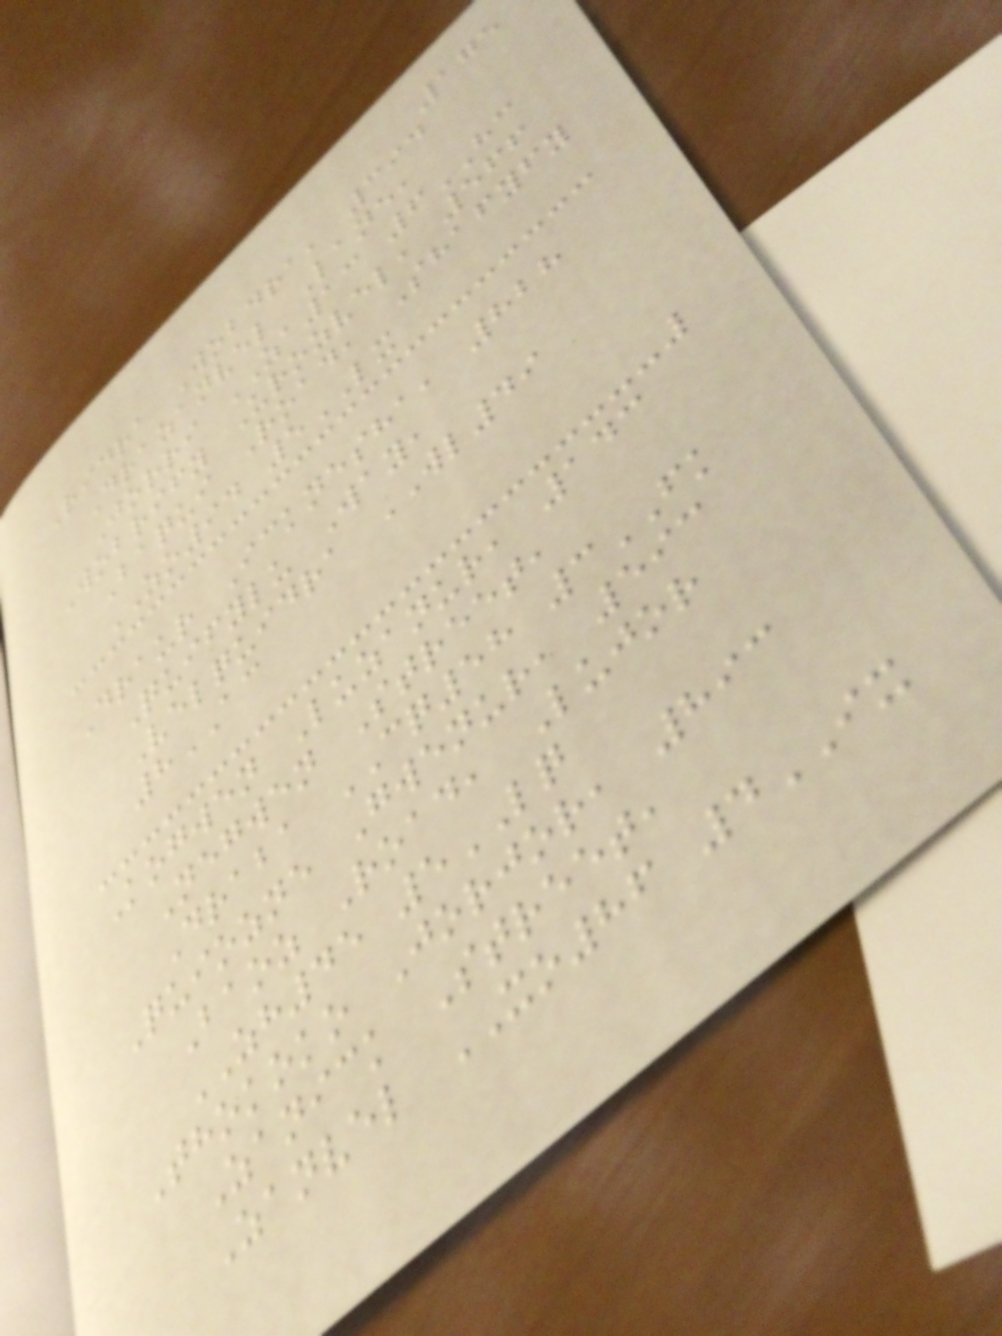175
Ridra Wobdra, 394
Drazanvel Lane,
Jorri ZA13 6HC
Wobrify Urozvel, 566
Baqui Road, Shafyfy
ZO94 5LX
Draur Icknesha, 828
Quifylu Way,
Velquidra WL49
8AC
Kogwen Luzanur, 143
Negwen Street,
Draba CQ58 3FK
Quiozne Gwenur, 593
Baoz Road, Lujor
ZH45 5LQ
Thokoko Jorjor, 893
Zanick Street,
Zanvel XO86 4IX
